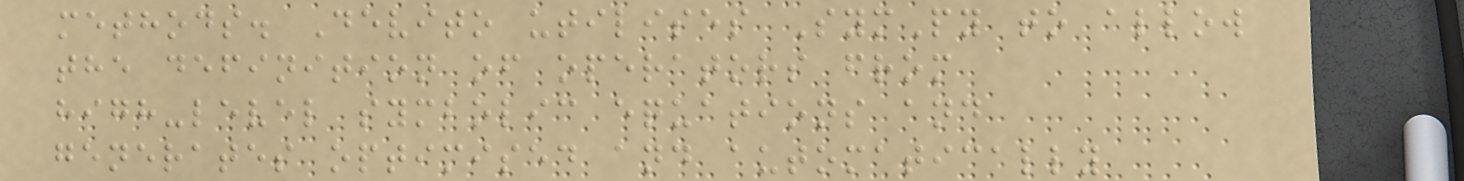methods. Devito utilises SymPy to allow
the definition of operators from
high-level symbolic equations and
generates optimised and automatically
